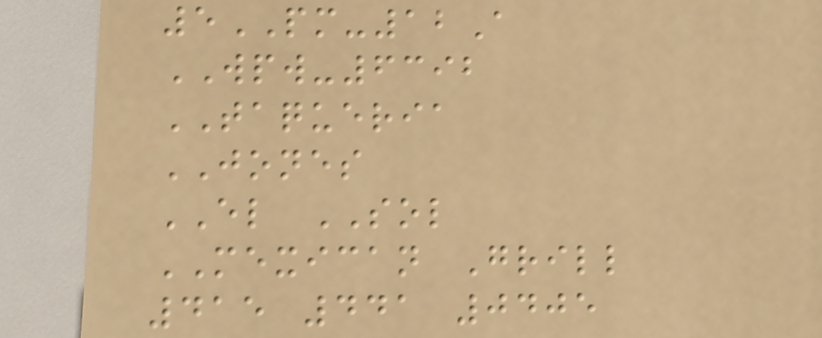5PM-12A
WPW-6392
TAQUERIA
JONES
EL SOL
MEXICAN Grill
415 441 0405
